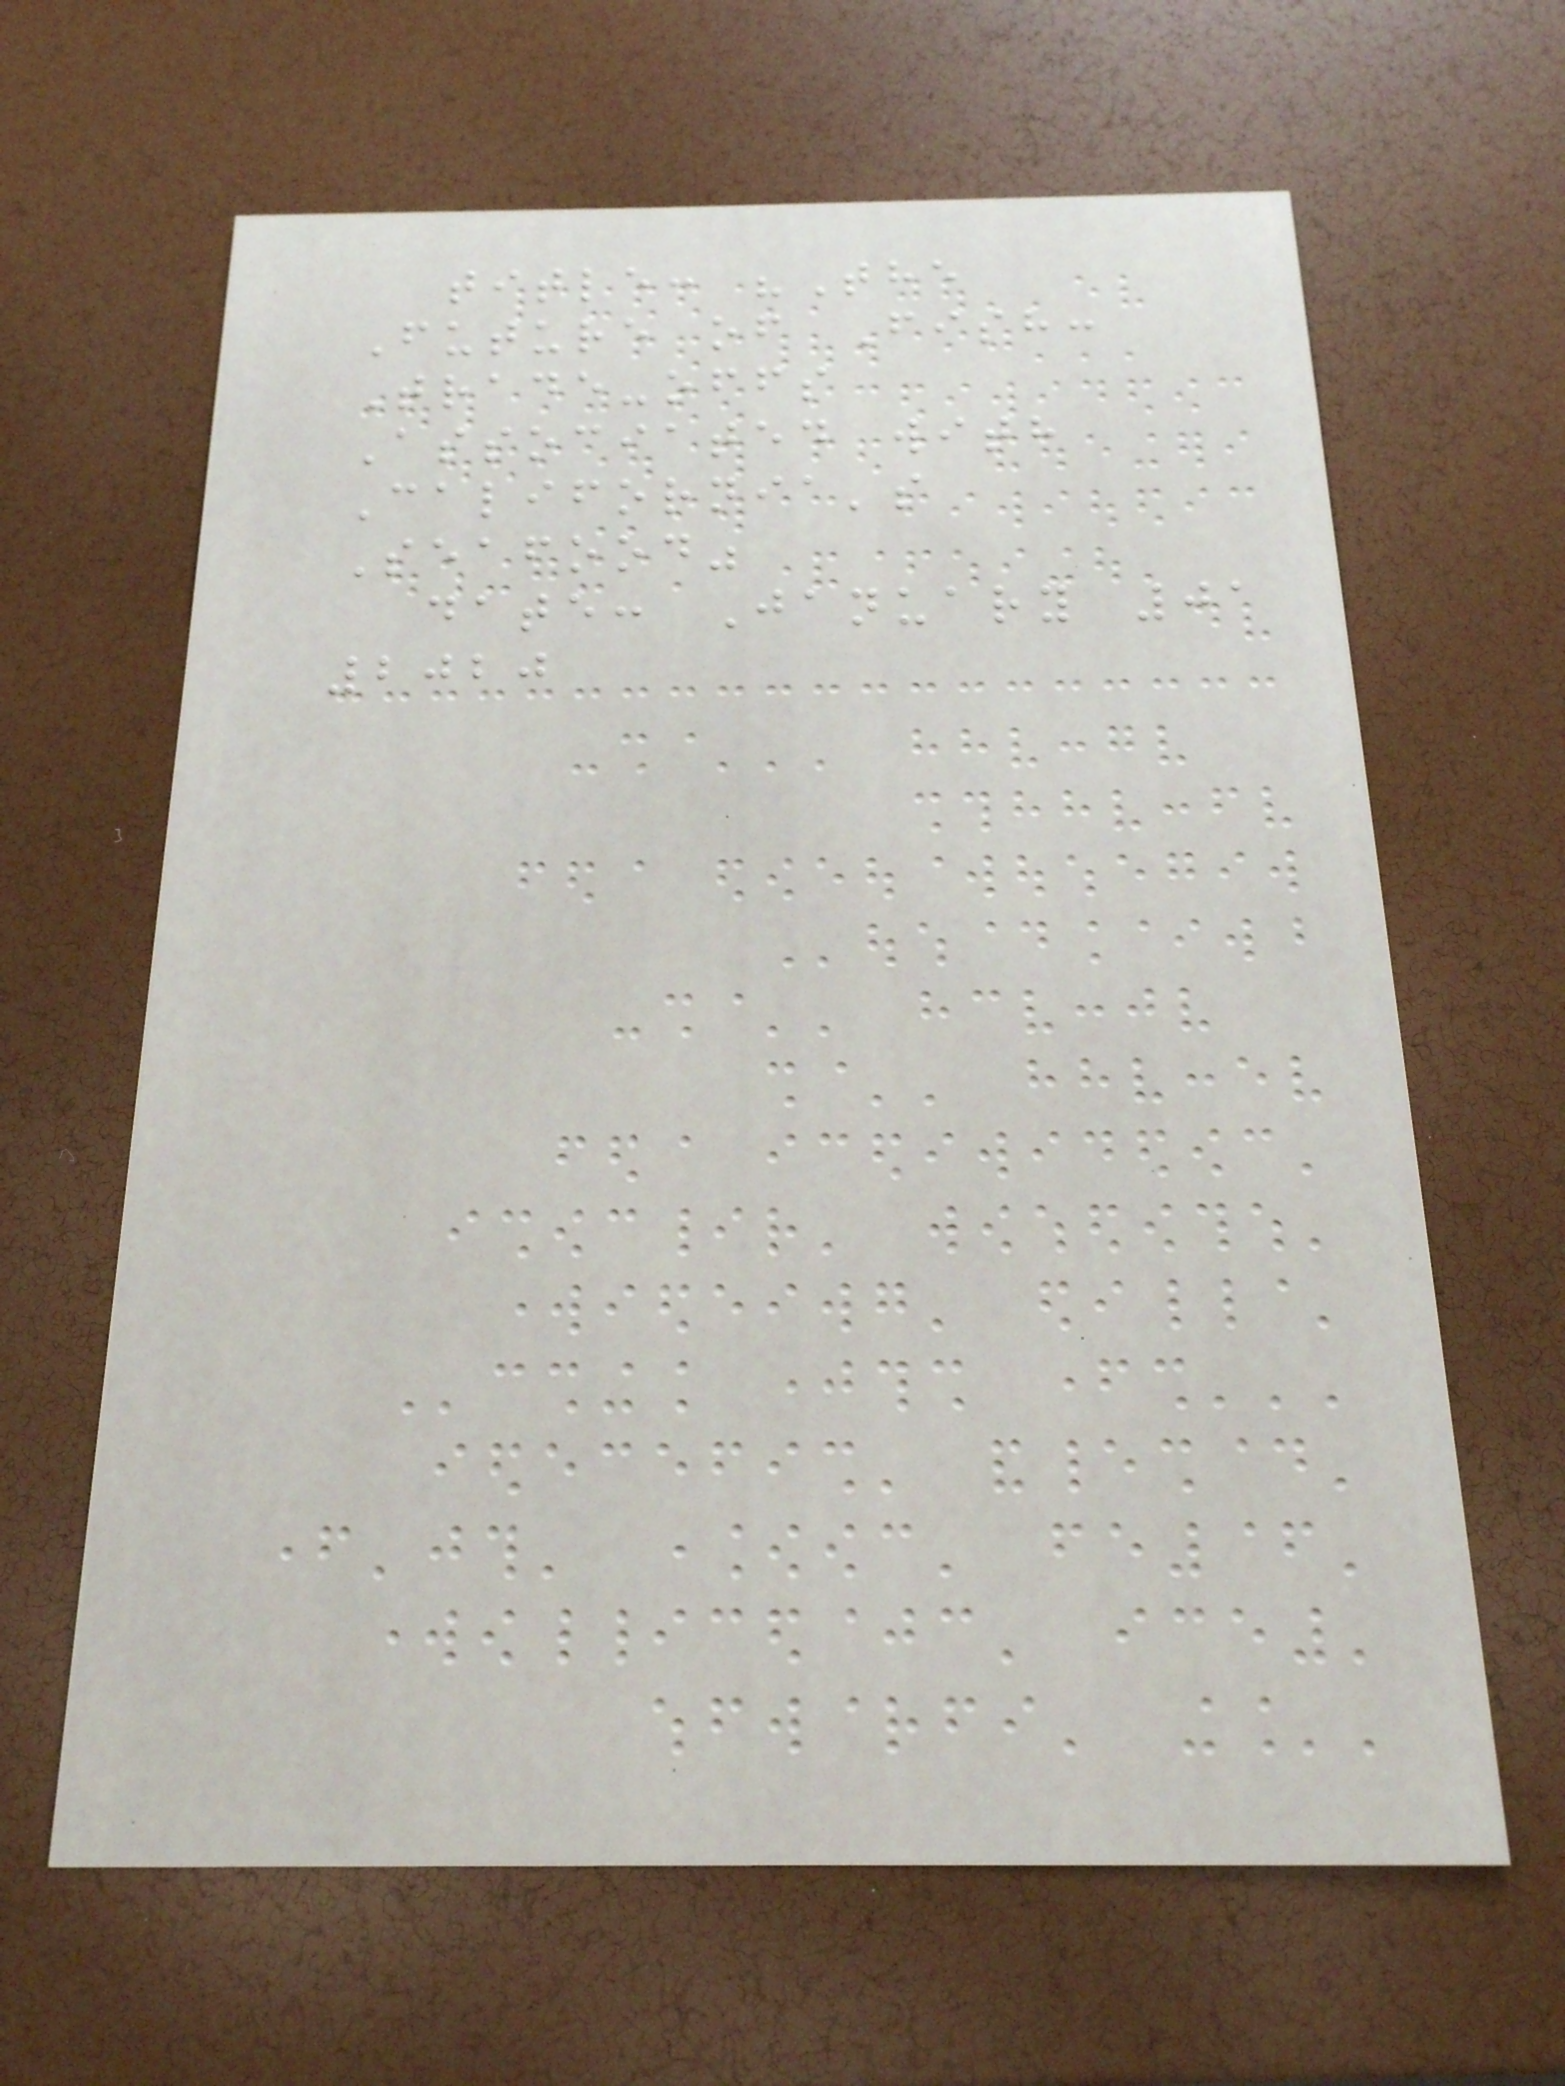title: "The
Future of Fish:
Trade-offs
Associated with
California's
Seafood"
date: January 01
2020
